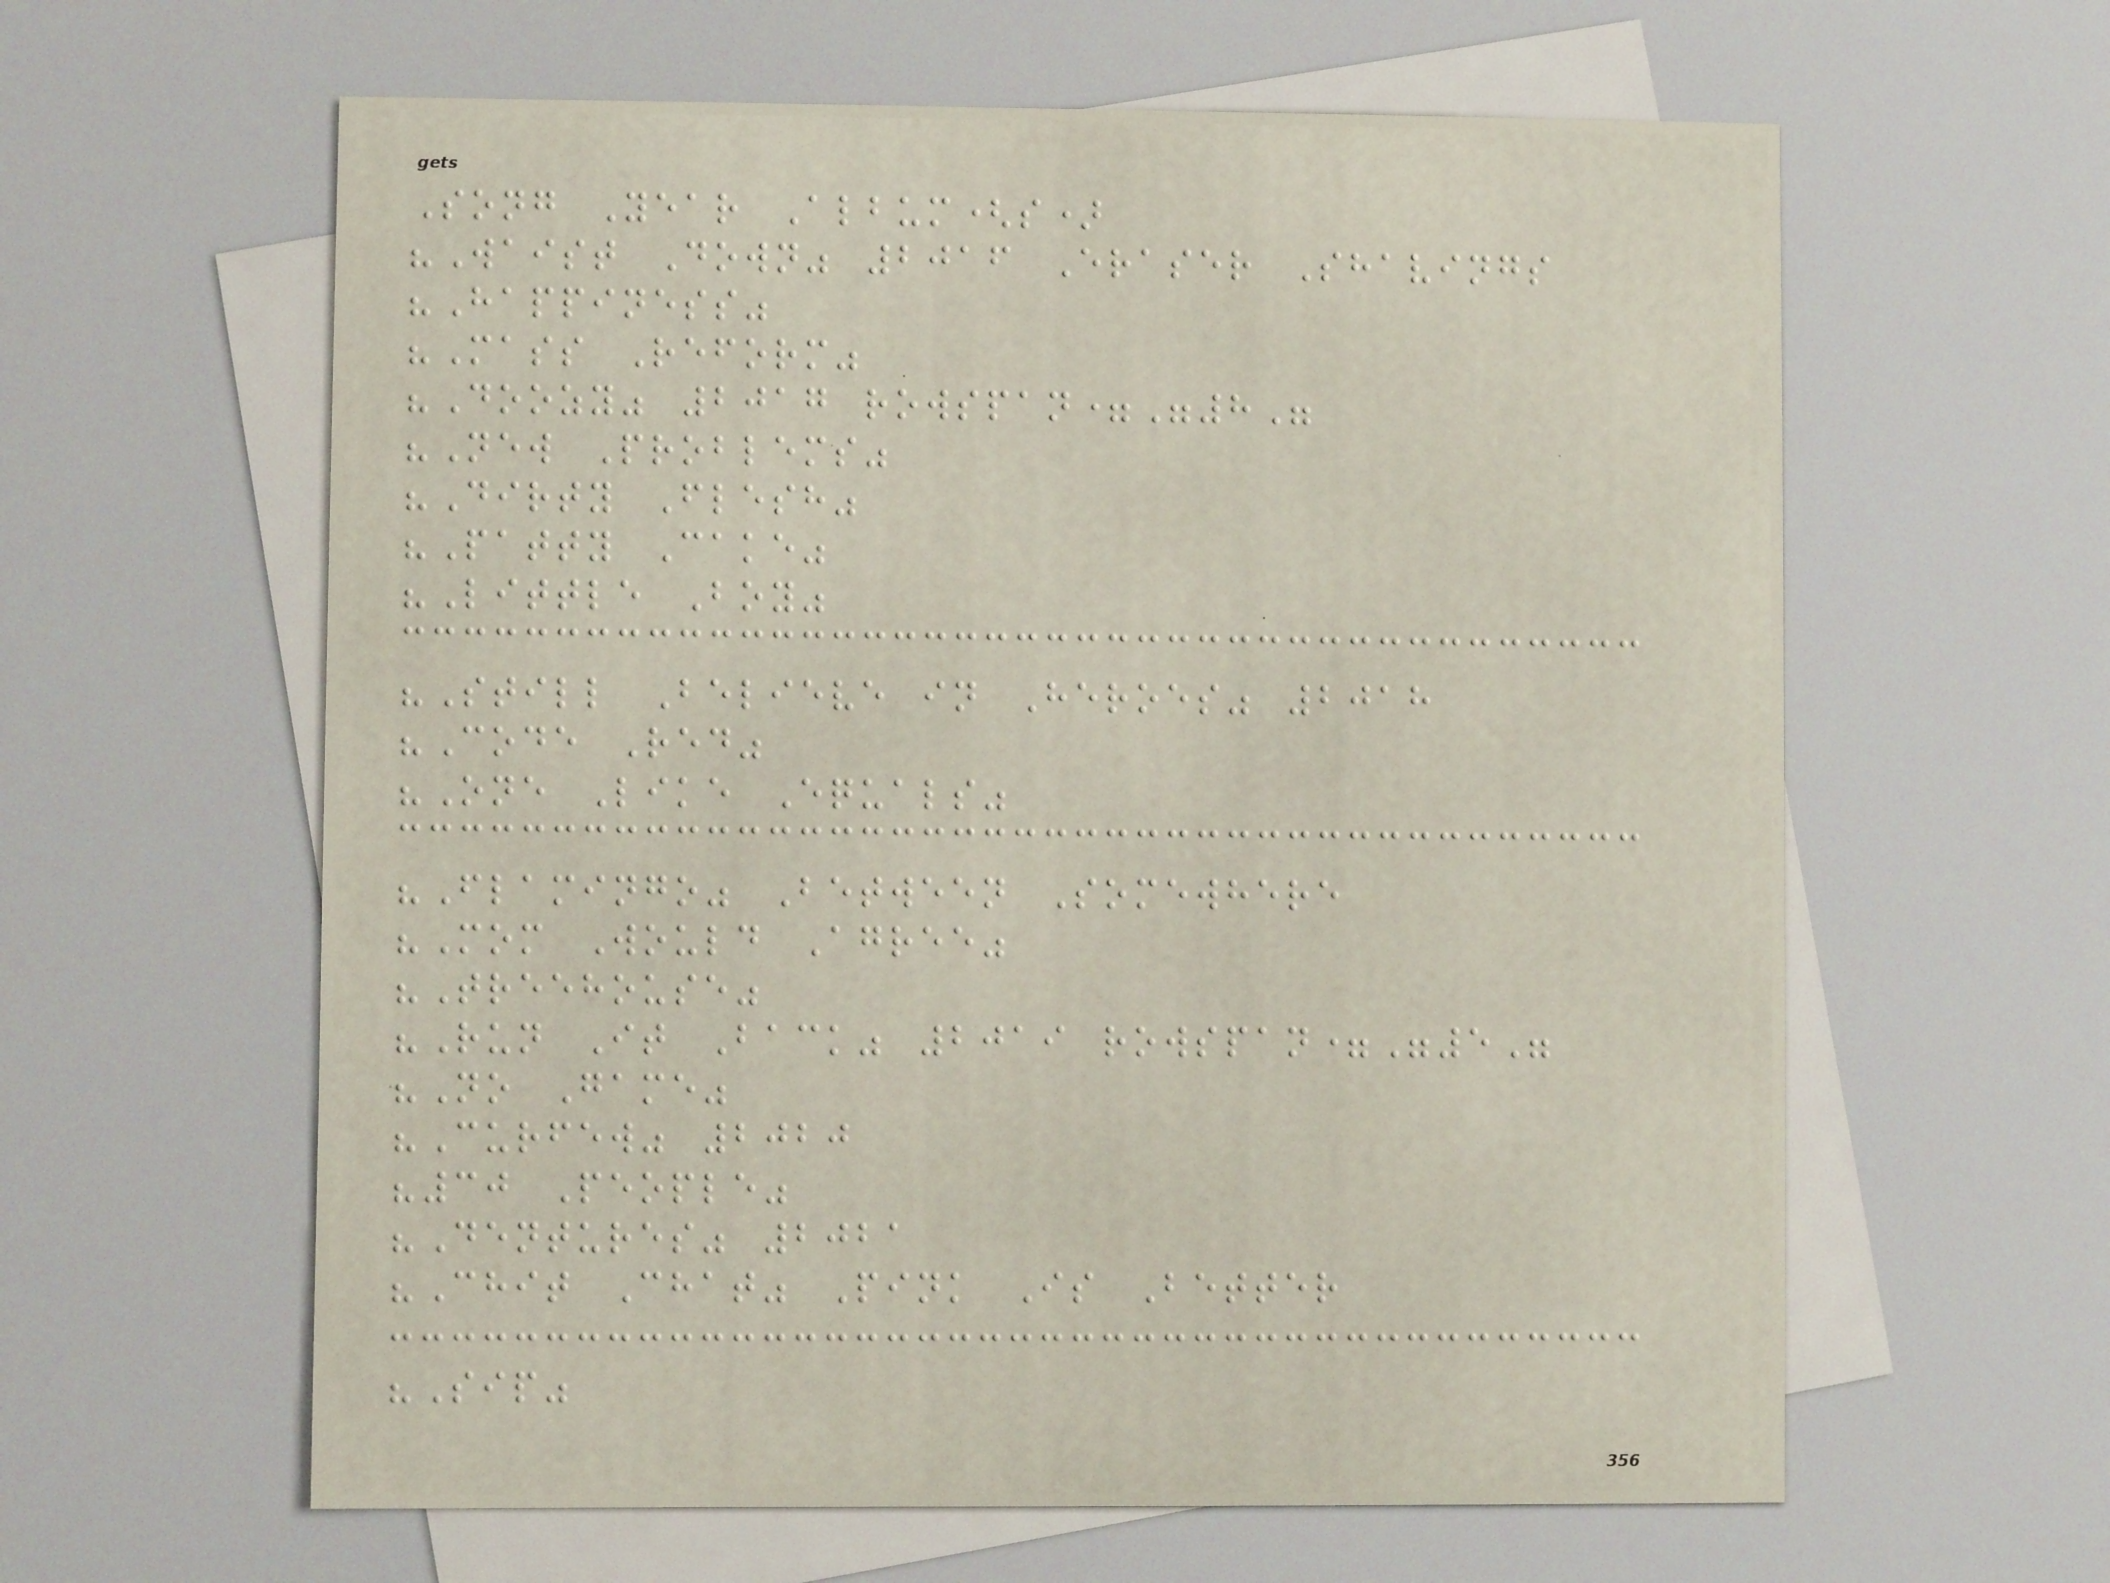Song Year Album(s)
"Waist Down" 2016 Eraser Shavings
"Happiness"
"Mass Reform"
"Doozy" 2017 rowspan="8"
"New Problems"
"Dirty Flesh"
"Patty Cake"
"Little Boy"
"Still Believe in Heroes" 2018
"Code Red"
"One Like Equals"
"Flamingo" Between Somewhere
"Mom Would Agree"
"Treehouse"
"Run It Back" 2019 rowspan="5"
"No Game"
"Curfew" 2020
"30 People"
"Dentures" 2021
"Chit Chat" Pink Is Better
"Sip"
